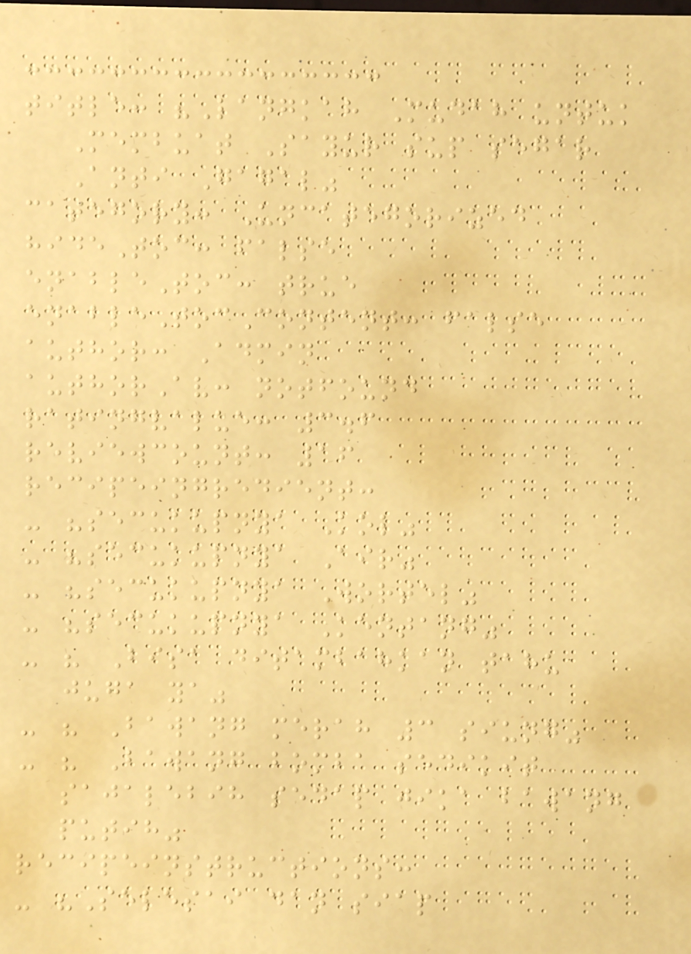title: "Langkah Mudah untuk
Membuat Sayur sup segar
Anti Gagal"
category: Uncategorized
hideToc: false
enableToc: true
enableTocContent: false
author: Admin
authorAv: notfound
ratingvalue: 3.6
reviewcount: 16
recipeingredient:
- "secukupnya Kol"
- "secukupnya Air"
- "secukupnya Wortel"
- "secukupnya Kentang"
- " Bisa ditambahkan tahu
juga ya"
- " Bawang merah 3 siung"
- " Bawang bomba sedikit
sajalebih sedap jika bawang
putih"
recipeinstructions:
- "Selesai dan siap
